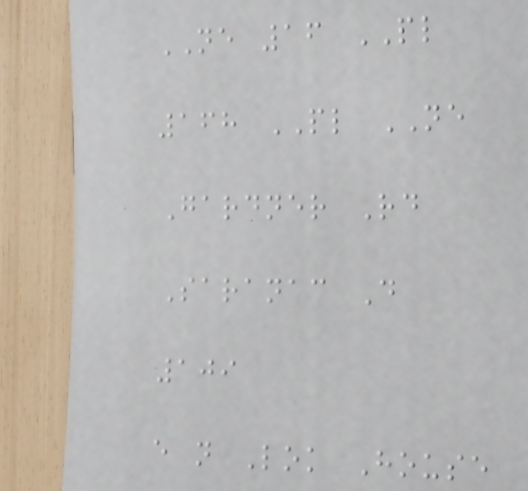NE 16 PL
168 PL NE
Gardner Rd
Saranac D
109
e n Lok House
